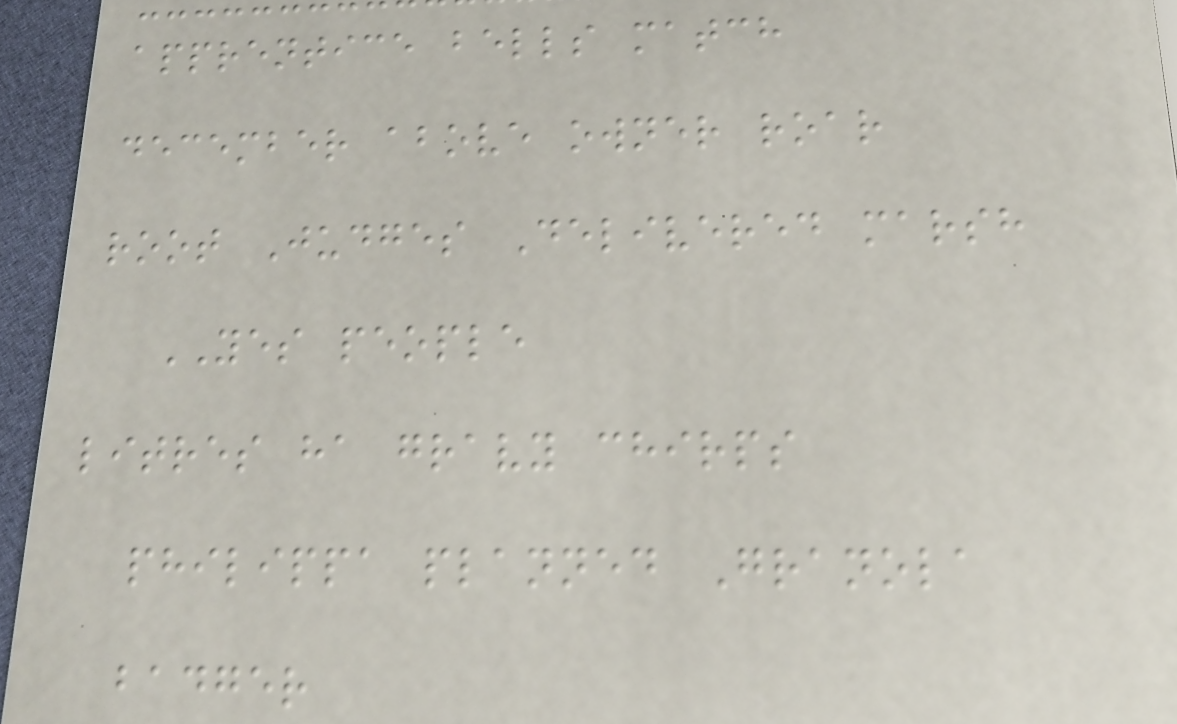apprentice bells match
december above owner roar
root Judges Delivered marsh
YES people
litres ha gravy chirps
philippa planned Granola
badger
